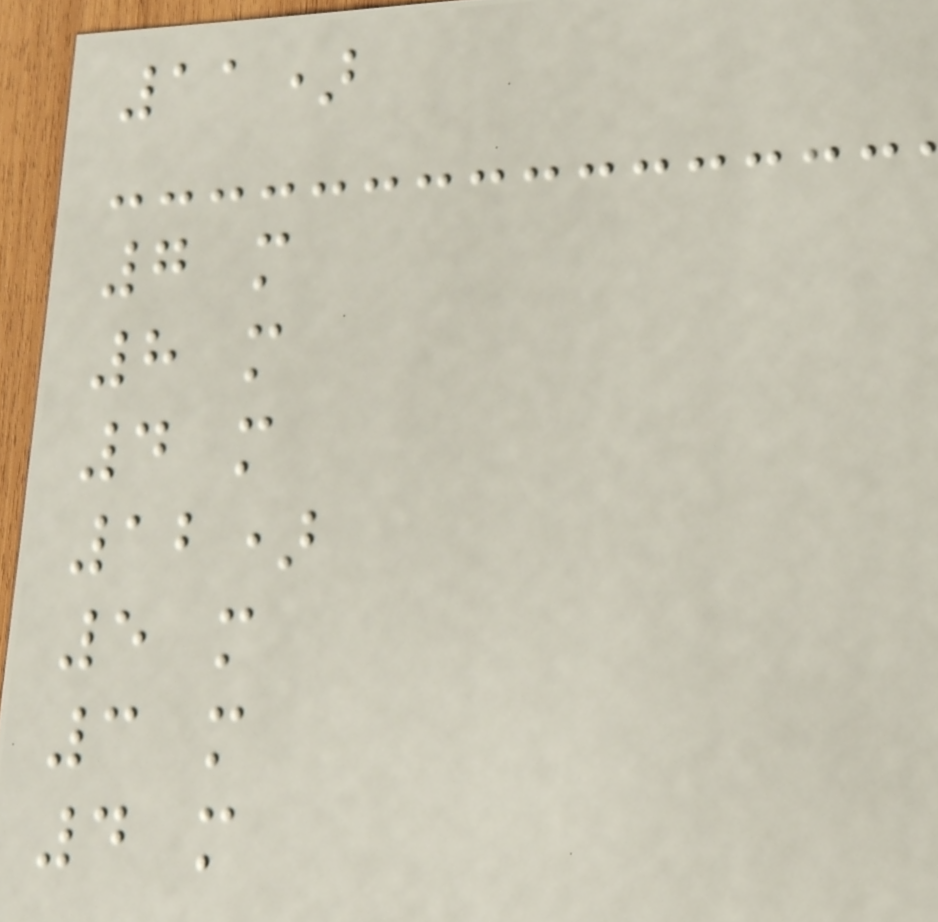11)
7 m
8 m
4 m
12)
5 m
3 m
4 m
